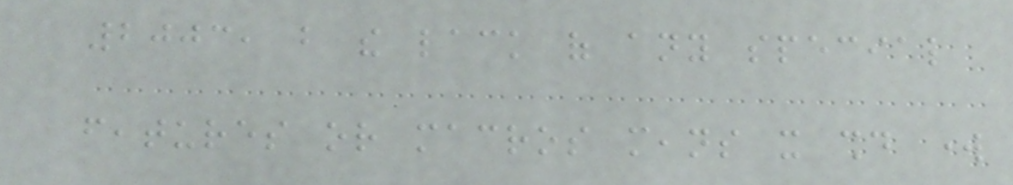2003, but the lack of any special
features or macros means it should work
